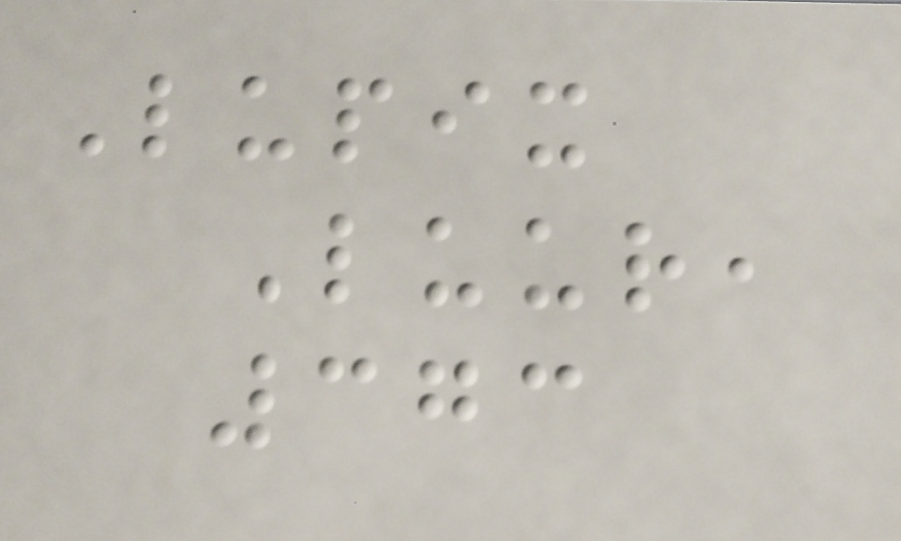Lupix
Luur,
373
